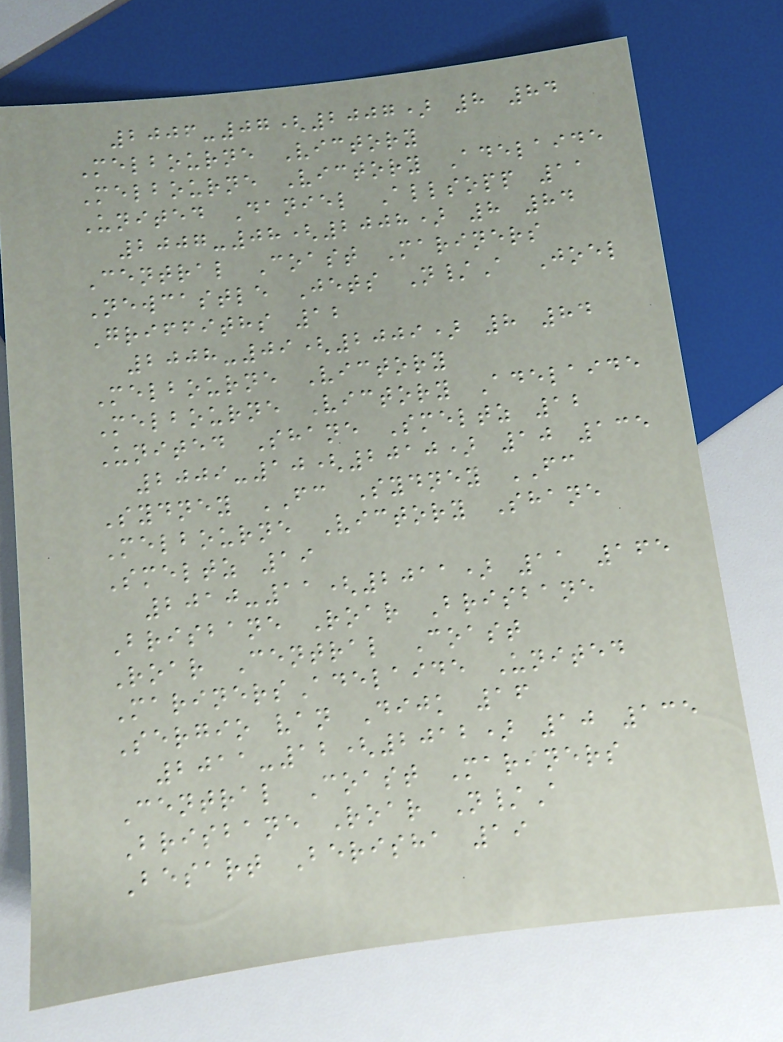2006-07(2007) 8 84
Melbourne Victory
Melbourne Victory Adelaide
United Daniel Allsopp 11
2007-08(2008) 8 84
Central Coast Mariners
Newcastle Jets N/A Joel
Griffiths 12
2008-09(2009) 8 84
Melbourne Victory
Melbourne Victory Adelaide
United Shane Smeltz 12
2009-10(2010) 10 135
Sydney FC Sydney FC
Melbourne Victory Shane
Smeltz 19
2010-11(2011) 11 165
Brisbane Roar Brisbane
Roar Central Coast
MarinersAdelaide United
Sergio van Dijk 16
2011-12(2012) 10 135
Central Coast Mariners
Brisbane Roar N/A
Besart Berisha 19
